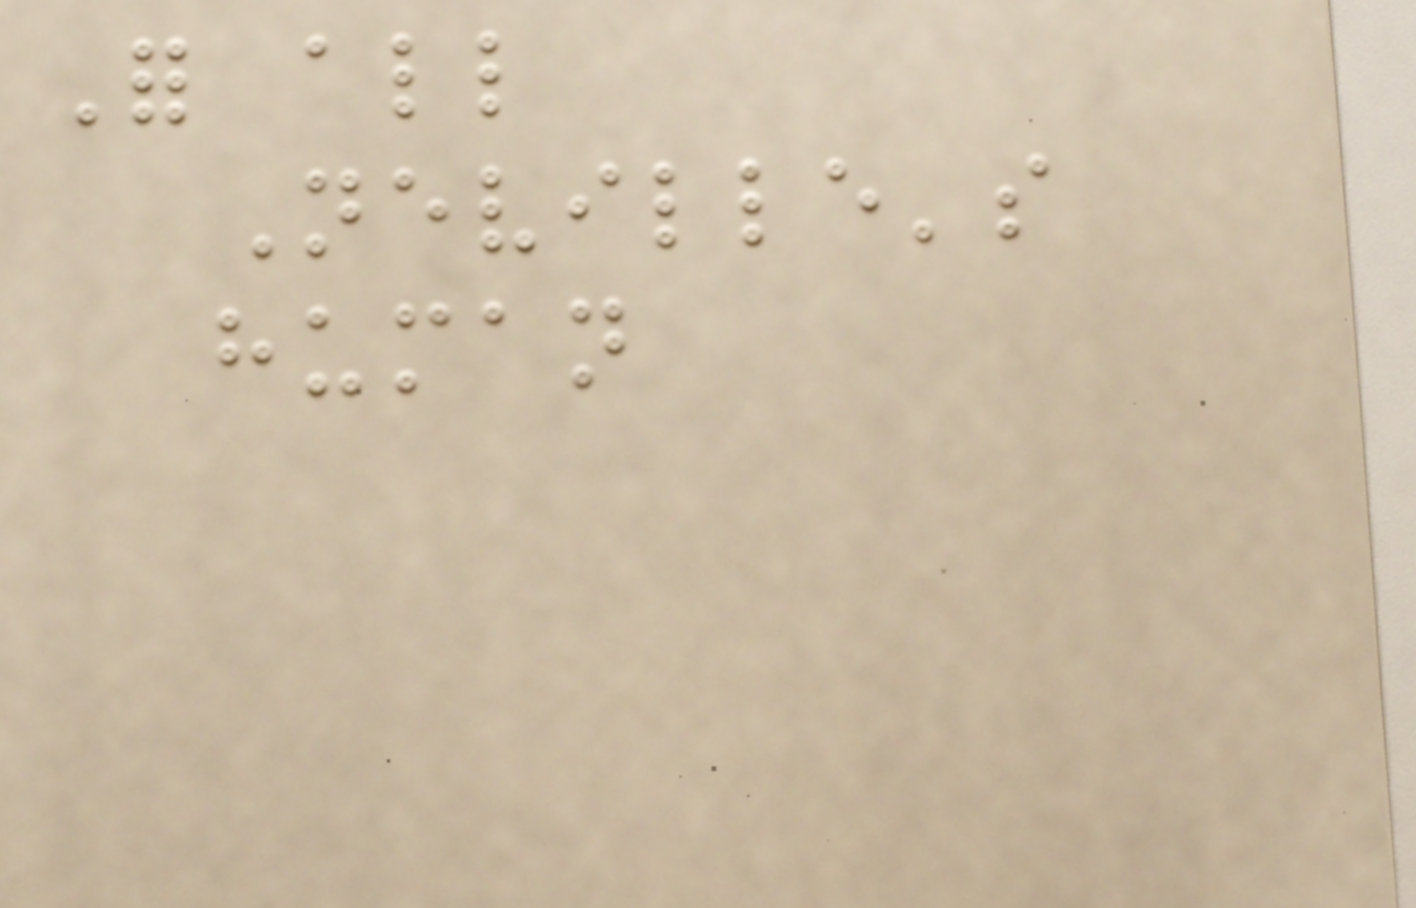For all
Neville's
human
